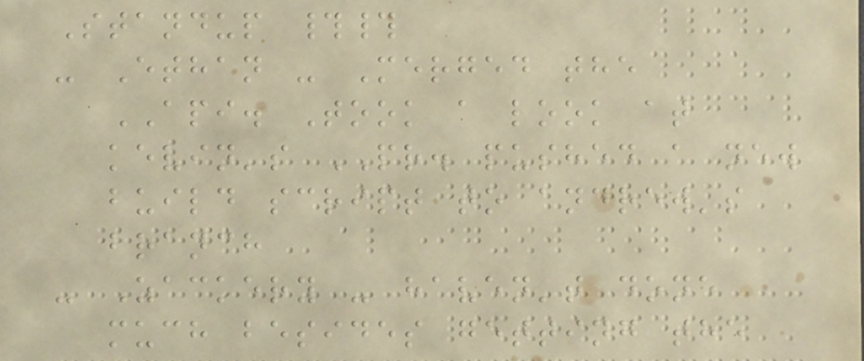Standup ##
- Ethan - Merged the
API. Took a look at
kevin's PR. pushed a new
build script to andrew's
branch
- Zackery - haven't done
much besides getting the
